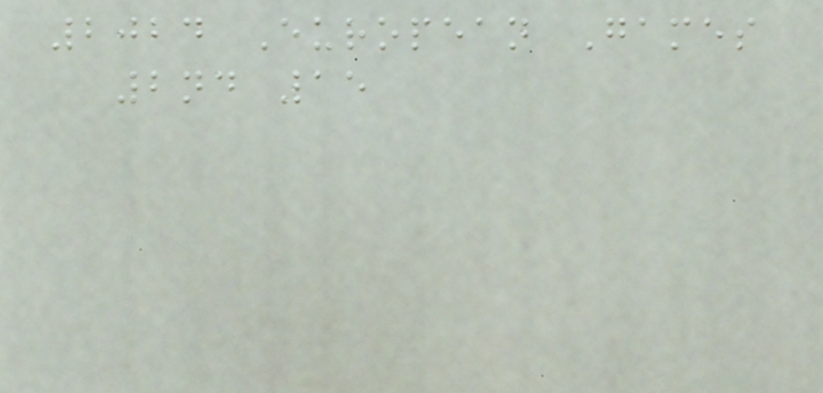2024 European Games
2nd 15
